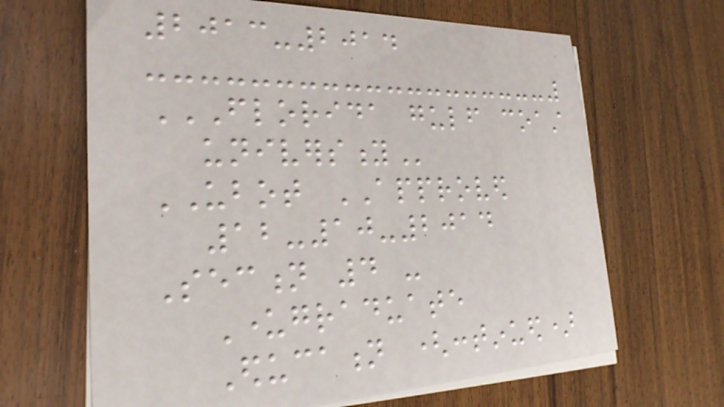2013-2014
FLORIDA GULF COAST
UNIVERSITY
UBOT APPROVED
12-10-2014
Section 4 -
Undergraduate
Education (continued)
